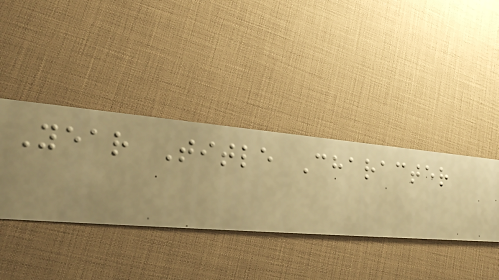Year Title Character
